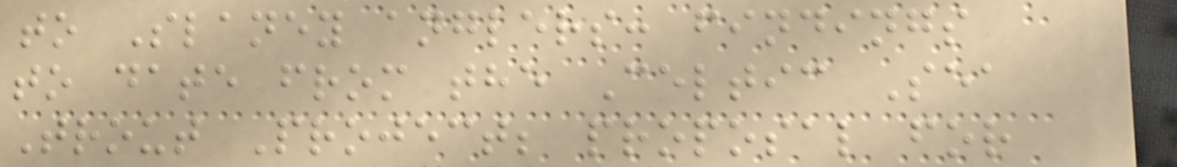to Slaney anglers: findings
to date from the Celtic Sea
Trout Project; proposal for
